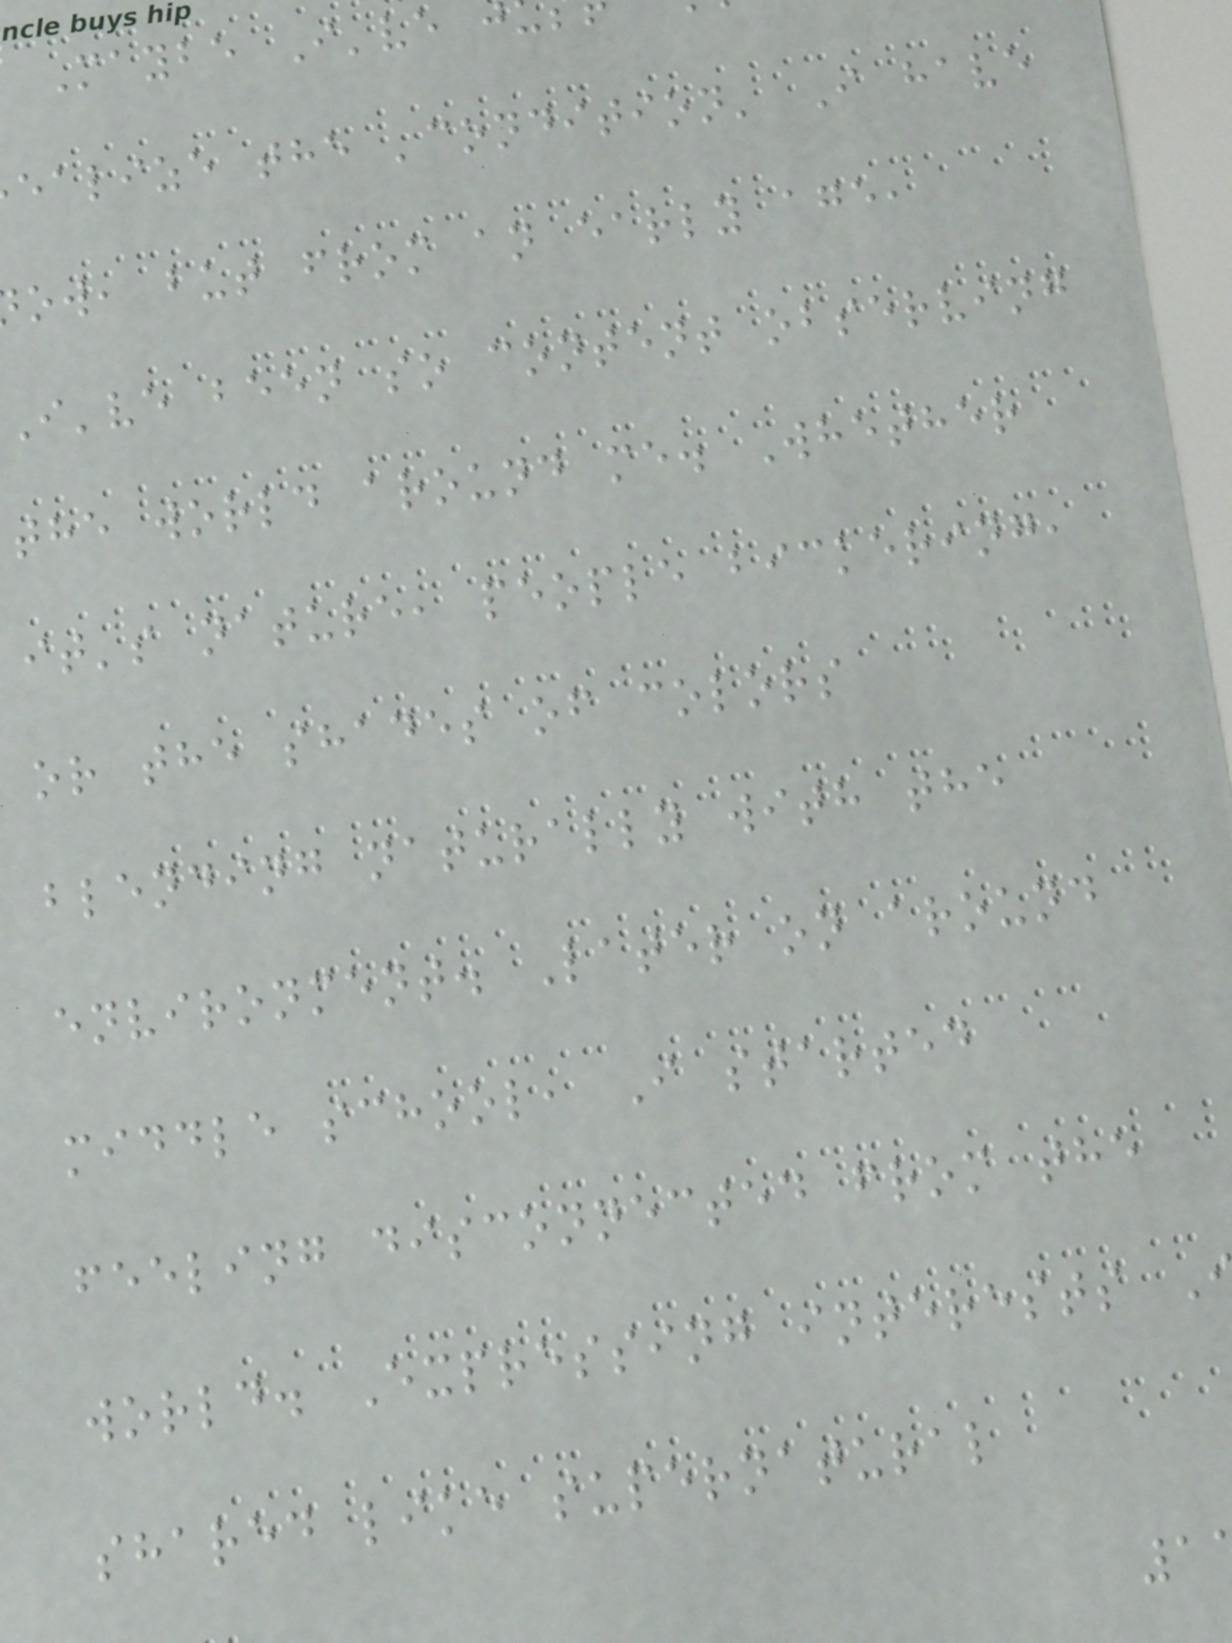Maybe I've
ealize the 'condition' I have
ow, but from an early age,
I've been so content observing
the world around me. Whether
it's nature, people bickering,
or the shades of colors
blending naturally with the
environment. Later on around
middle school, I started
feeling disconnected from the
world. Expressing interests
shared like supernatural
